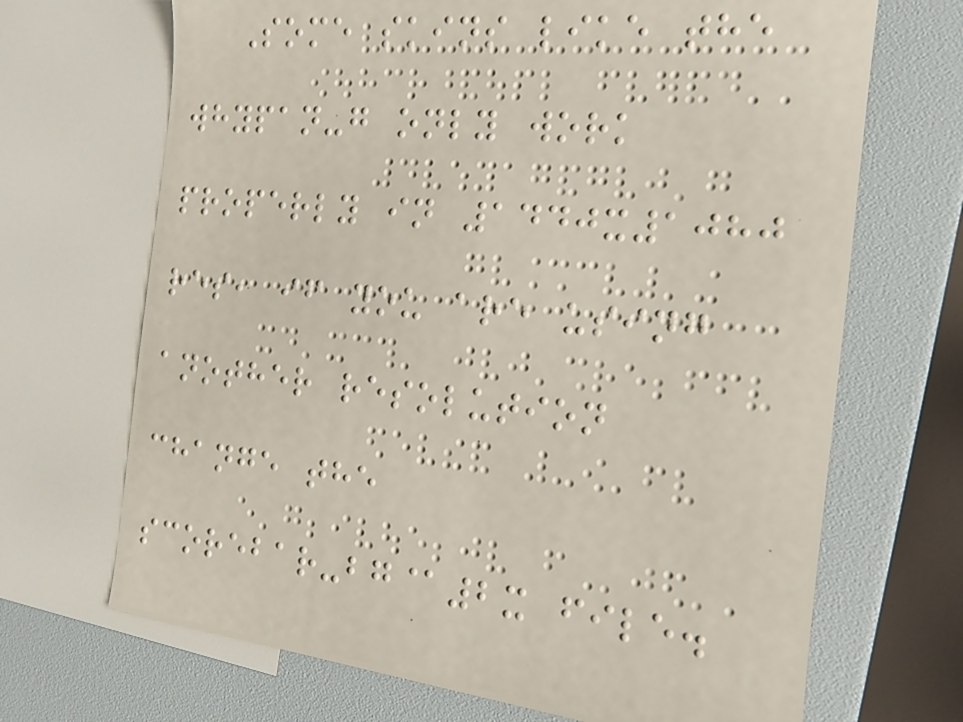Some skins like the
whypan-g only work
properly in 1440x1080
res, if you are using
another resolution
change the
scorebar-bg@2x file.
